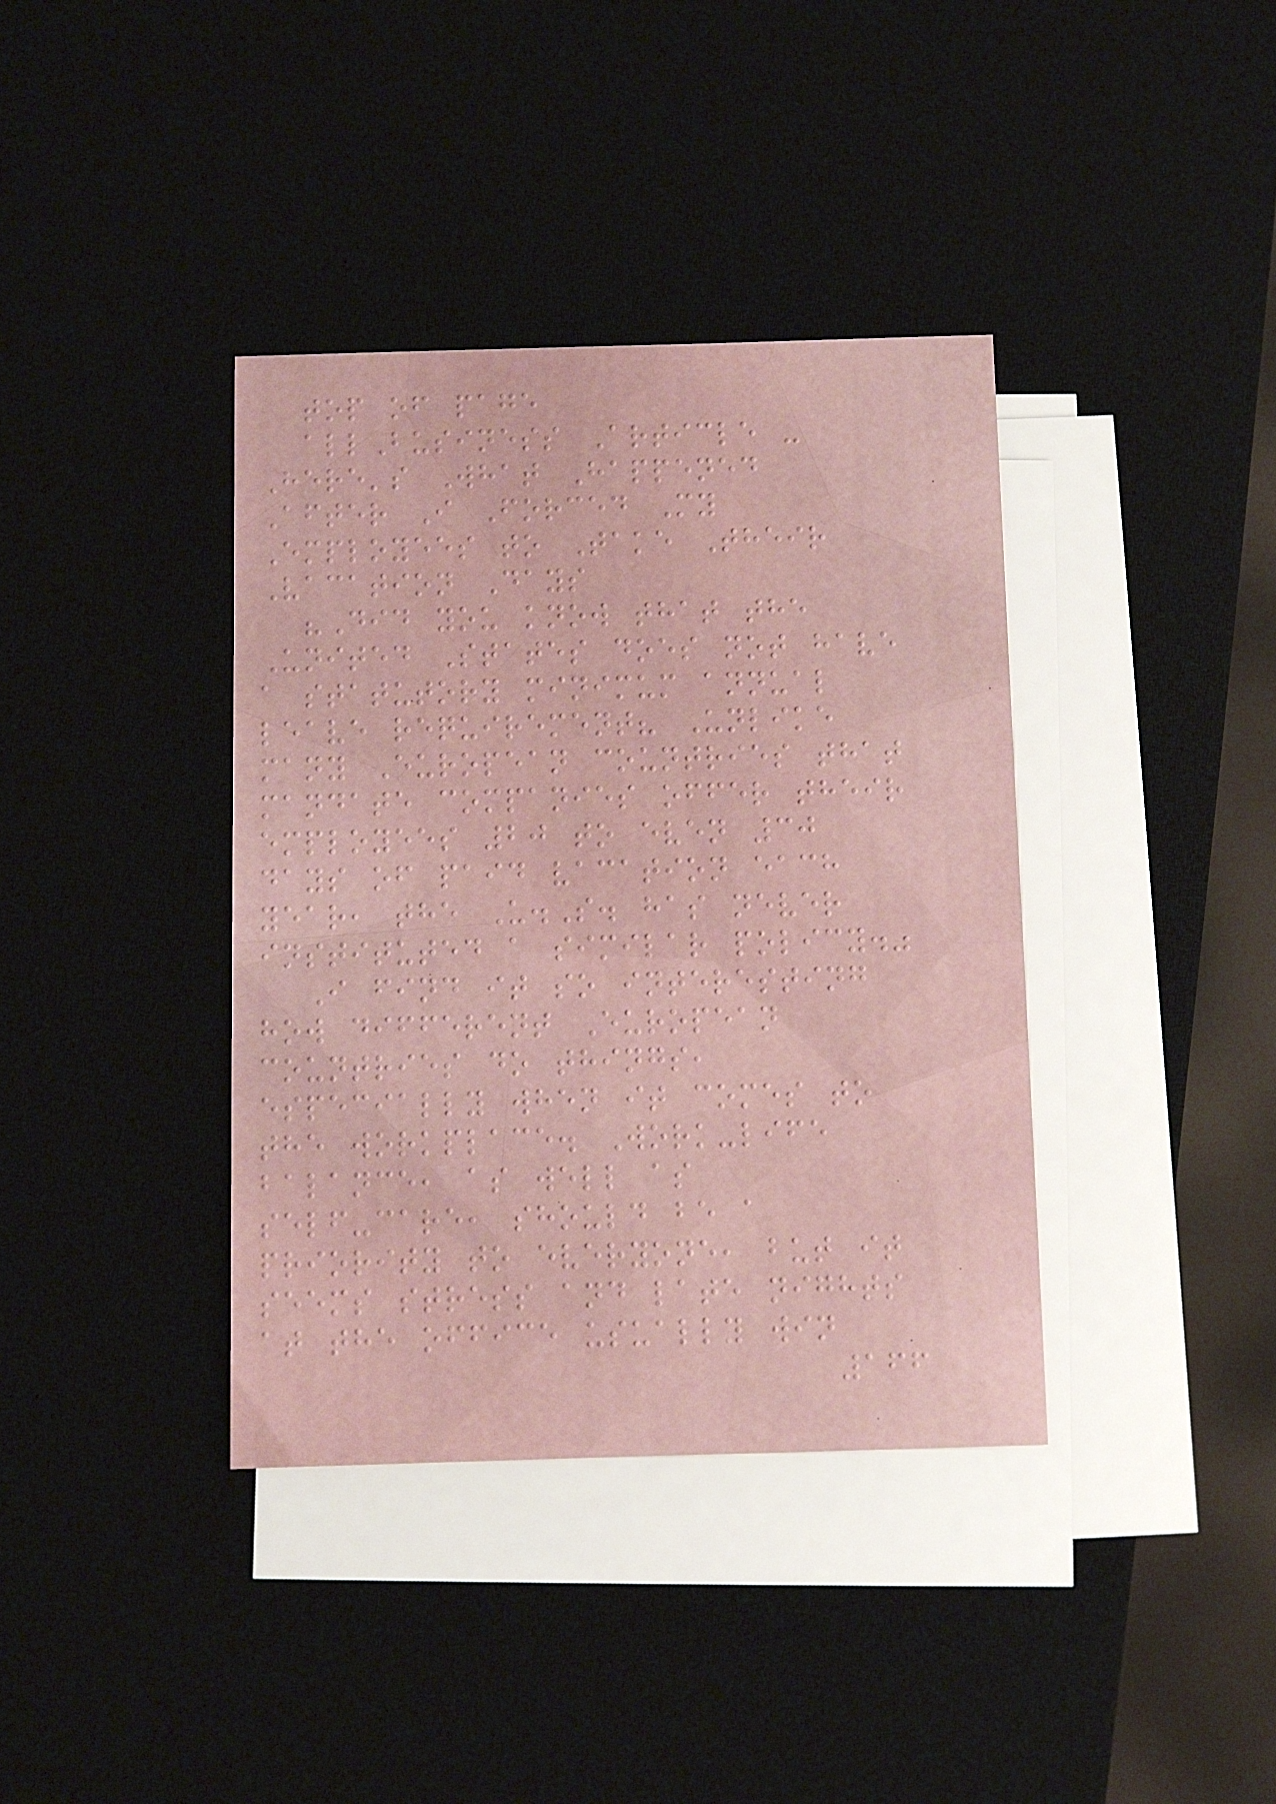top of page
allBusiness Article -
Here's What Happened
After I Forced My
Employees to Take Their
Vacation Days
"Did you know that the
United States does not have
a statutory minimum annual
leave requirement? Unlike
many European countries that
mandate companies offer their
employees 20 to even 30
days of paid vacation each
year, the U.S. has never
instituted a similar policy."
I find it so interesting
how different European
countries do things,
especially when it comes to
the workplace. Work-life
balance, as well as
self-care, should be a
priority to everyone, but it
seems stress and late nights
at the office usually win
166
